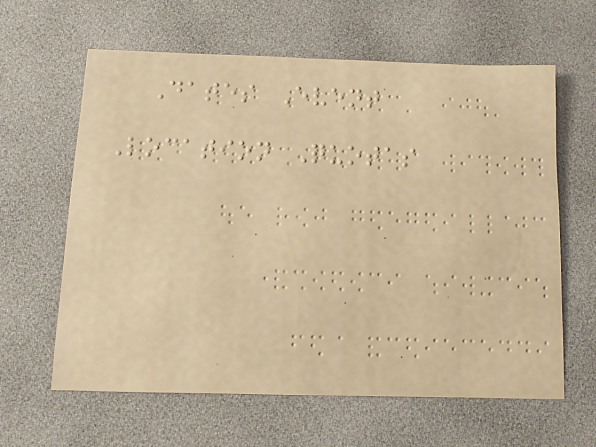Dates Event
Location Quotas
